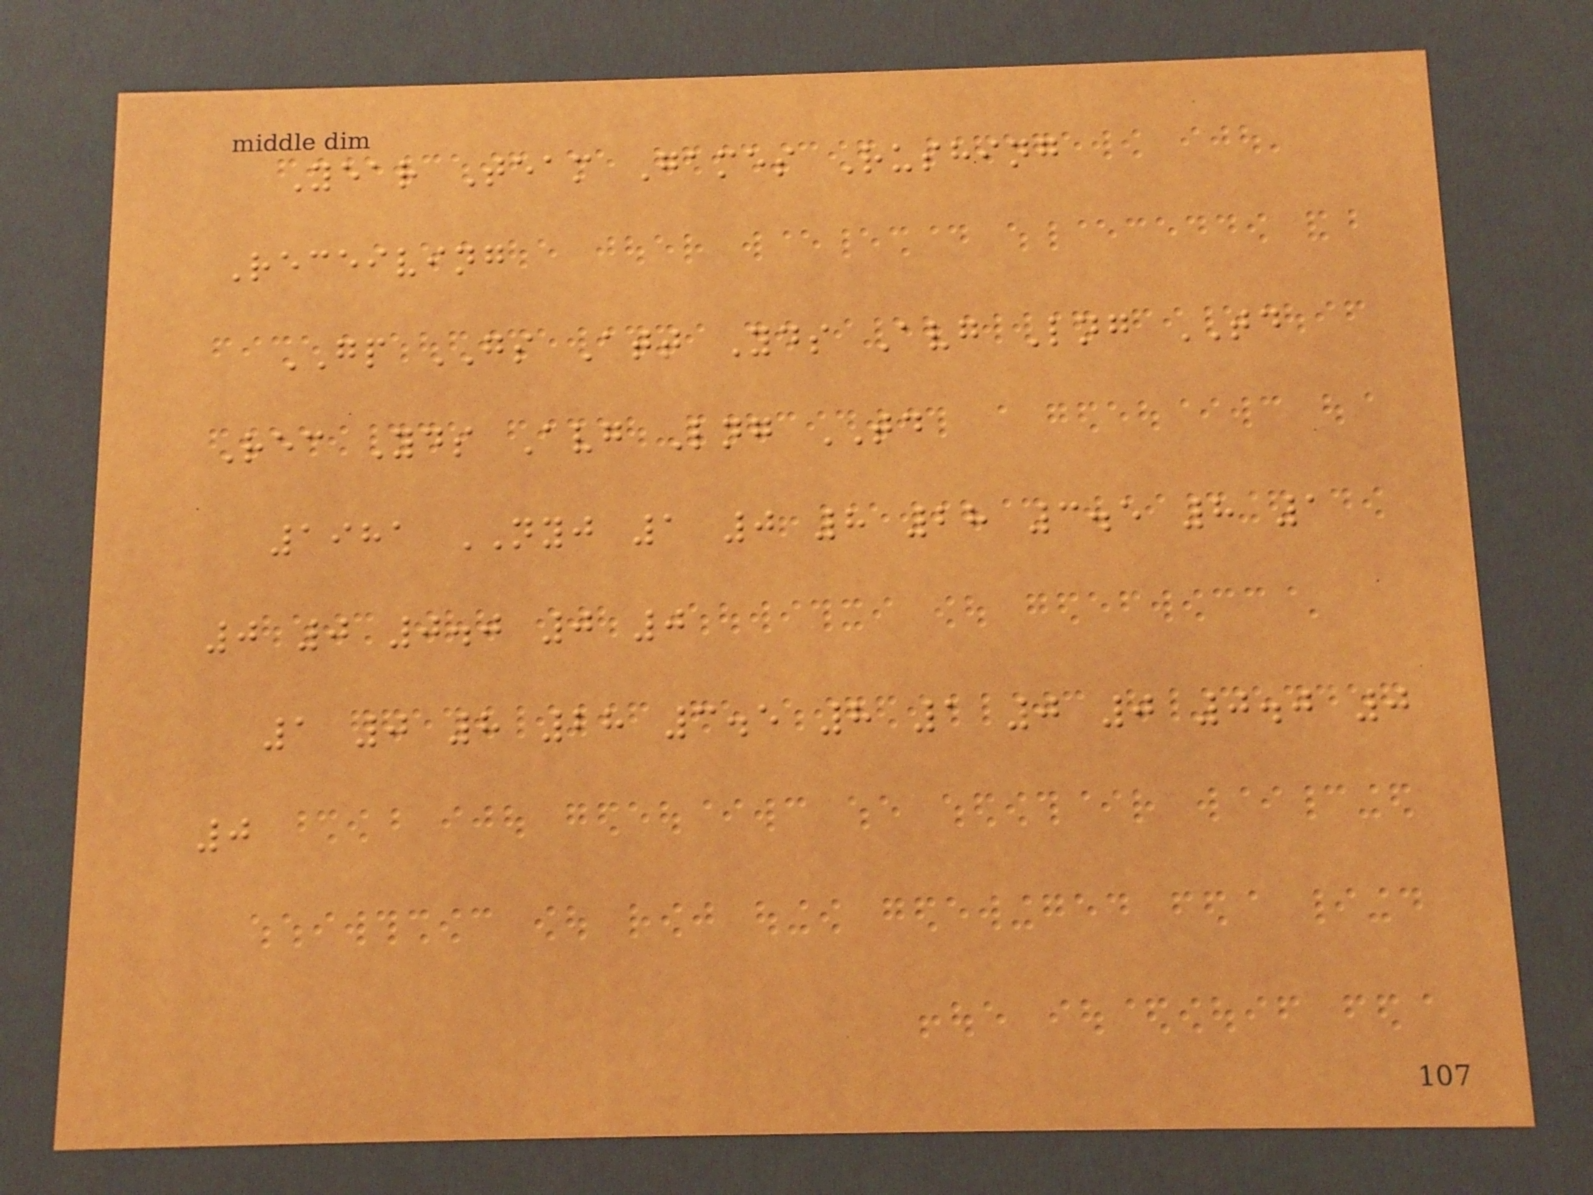Year Team Games Rushing
Receiving
GP GS Att Yds Avg Lng TD
Rec Yds Avg Lng TD
1981 NYJ 1 0 8 28 3.5 8 1
0 0 0.0 0 0
1 0 8 28 3.5 8 1 0 0 0.0 0
0
